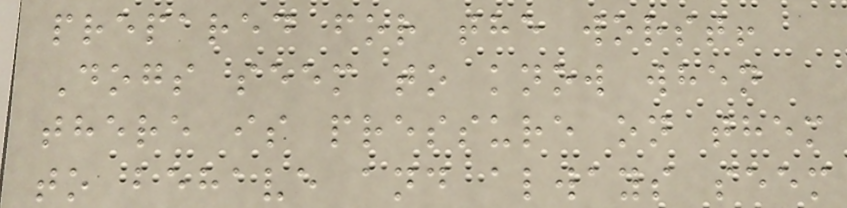prepared for the worst!
Dogs seem to know when
there is pressure on them
to behave and always seem
